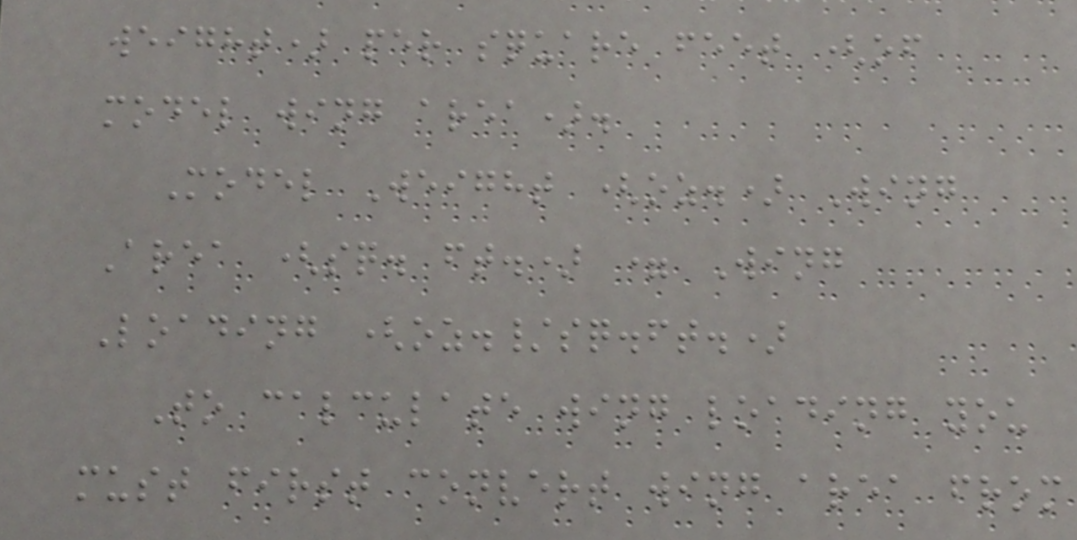weight) per square feet (of
model wing area).
Model Weight (oz.) Wing
Area (sq. ft.) = Wing
Loading (oz./sq.ft.)
To calculate wing loading you
must first convert wing area from
